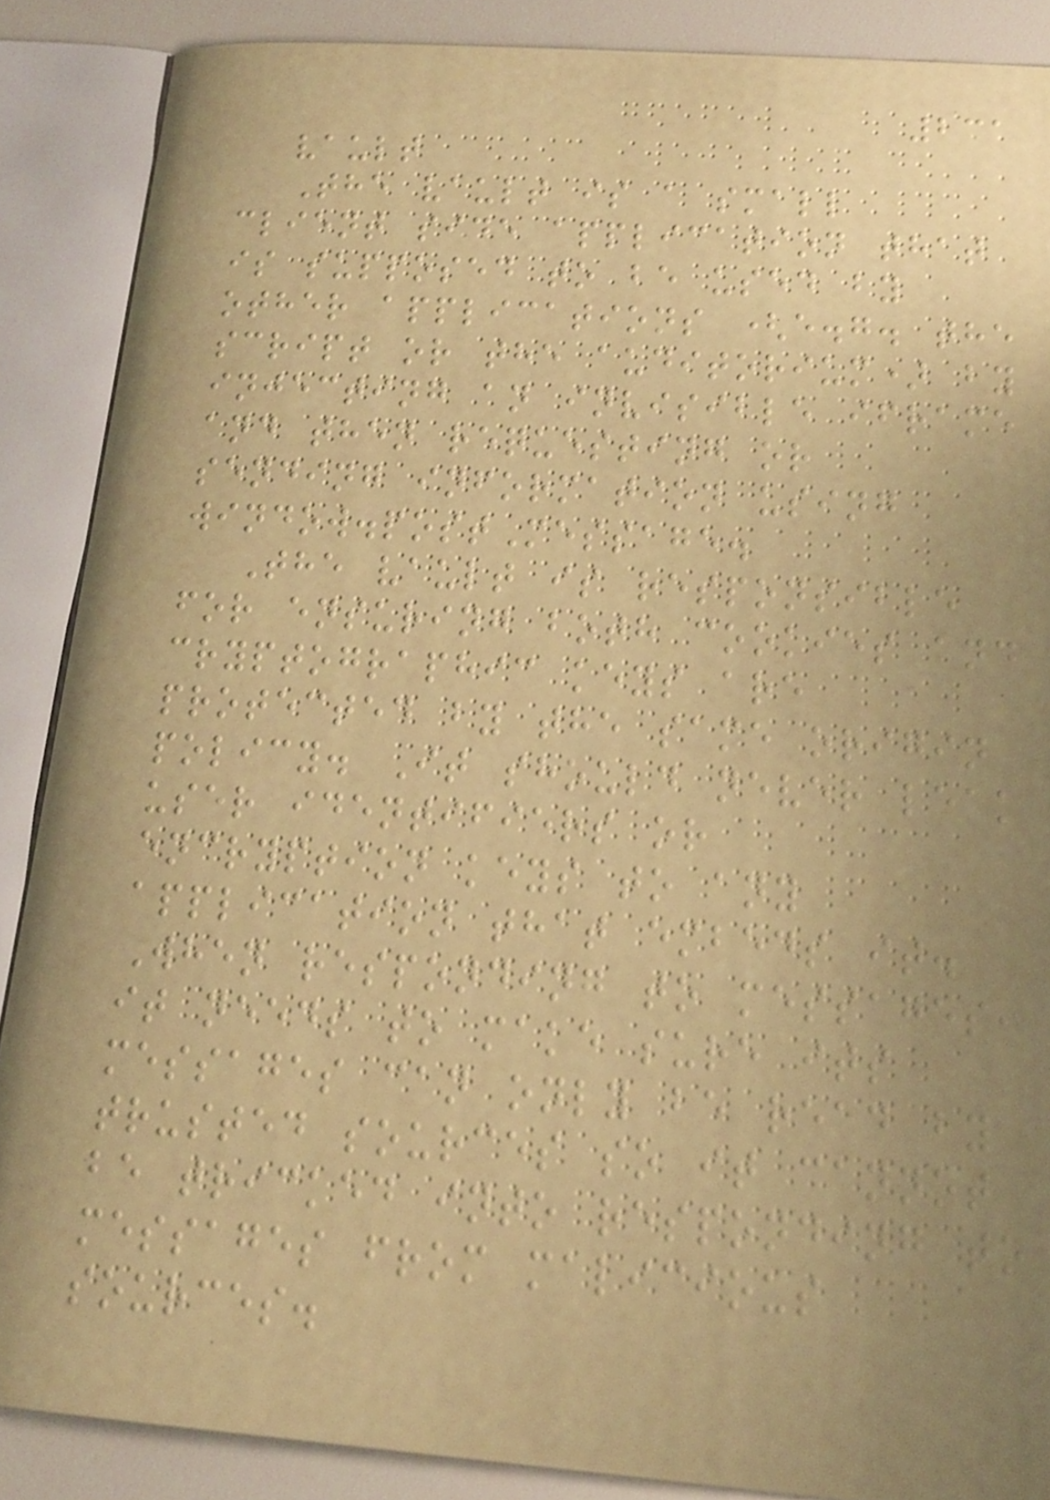231
vault
The vault is a small
client side application that
is supposed to be used by
other applications (e.g. the
script or the auditorium) by
injecting an invisible iframe
and then requesting or
sending information using
window.postMessage.
The vault is responsible
for ensuring both cookies and
cryptographic keys are
protected by the same origin
policy. It should never leak
user identifiers or
encryption keys to any
application that embeds it.
When responding to messages,
it needs to make sure its
messages can only be read by
trusted sources so it cannot
be tricked into responding to
messages from malicious
sources.
